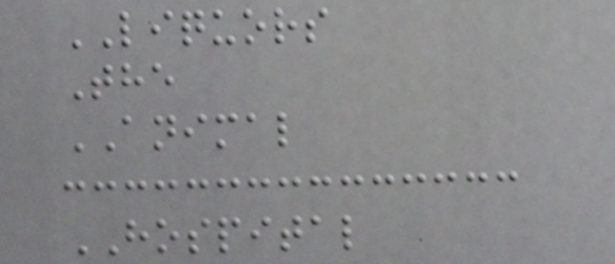LIQUORS
The
ANIMAL
HOSPITAL
